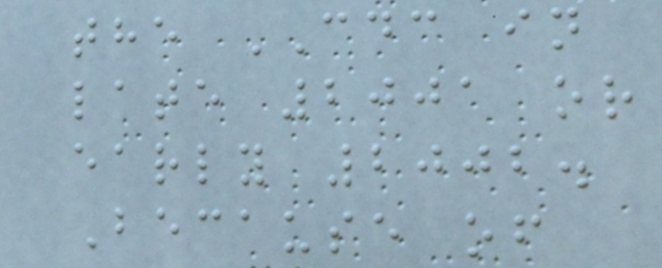the CDC in
late 2001 or
early 2002.
Because of
